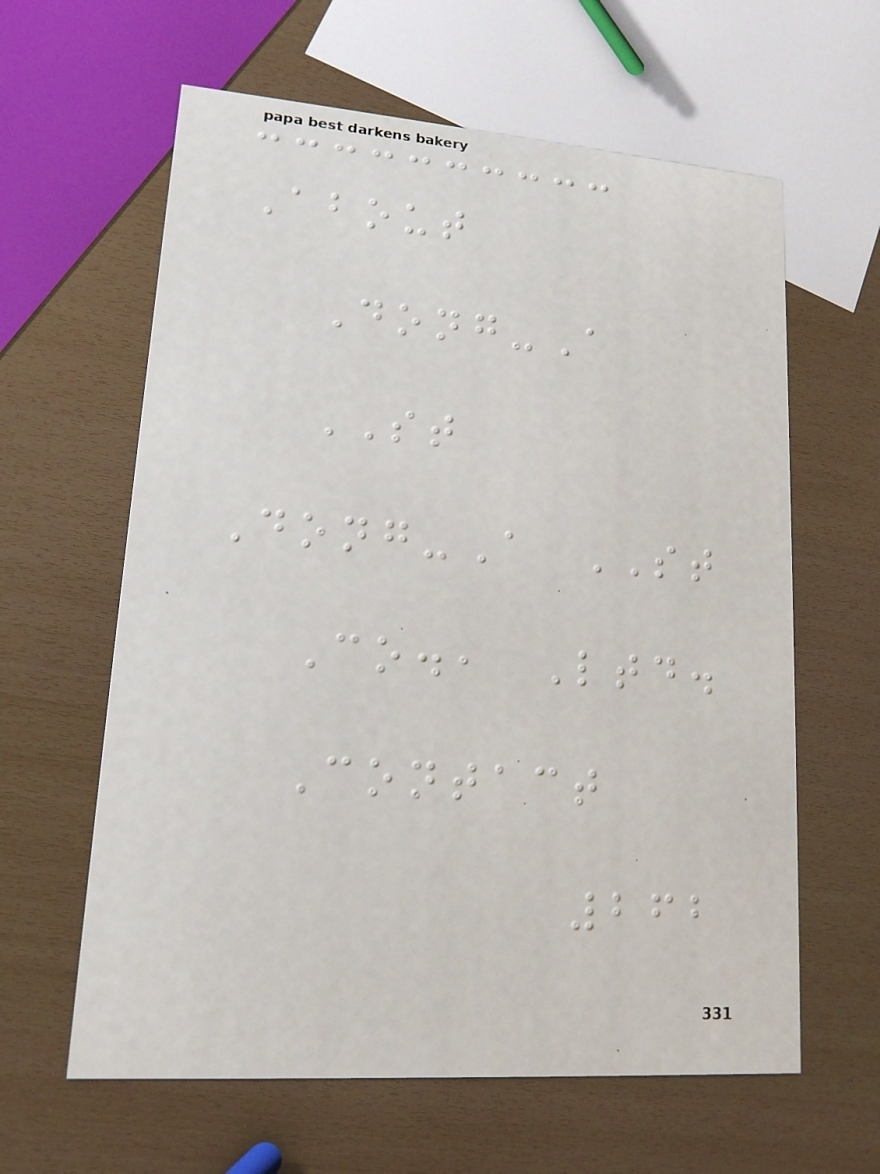About
Dong-A
ST
Dong-A ST
Co., Ltd.
Contact
262
